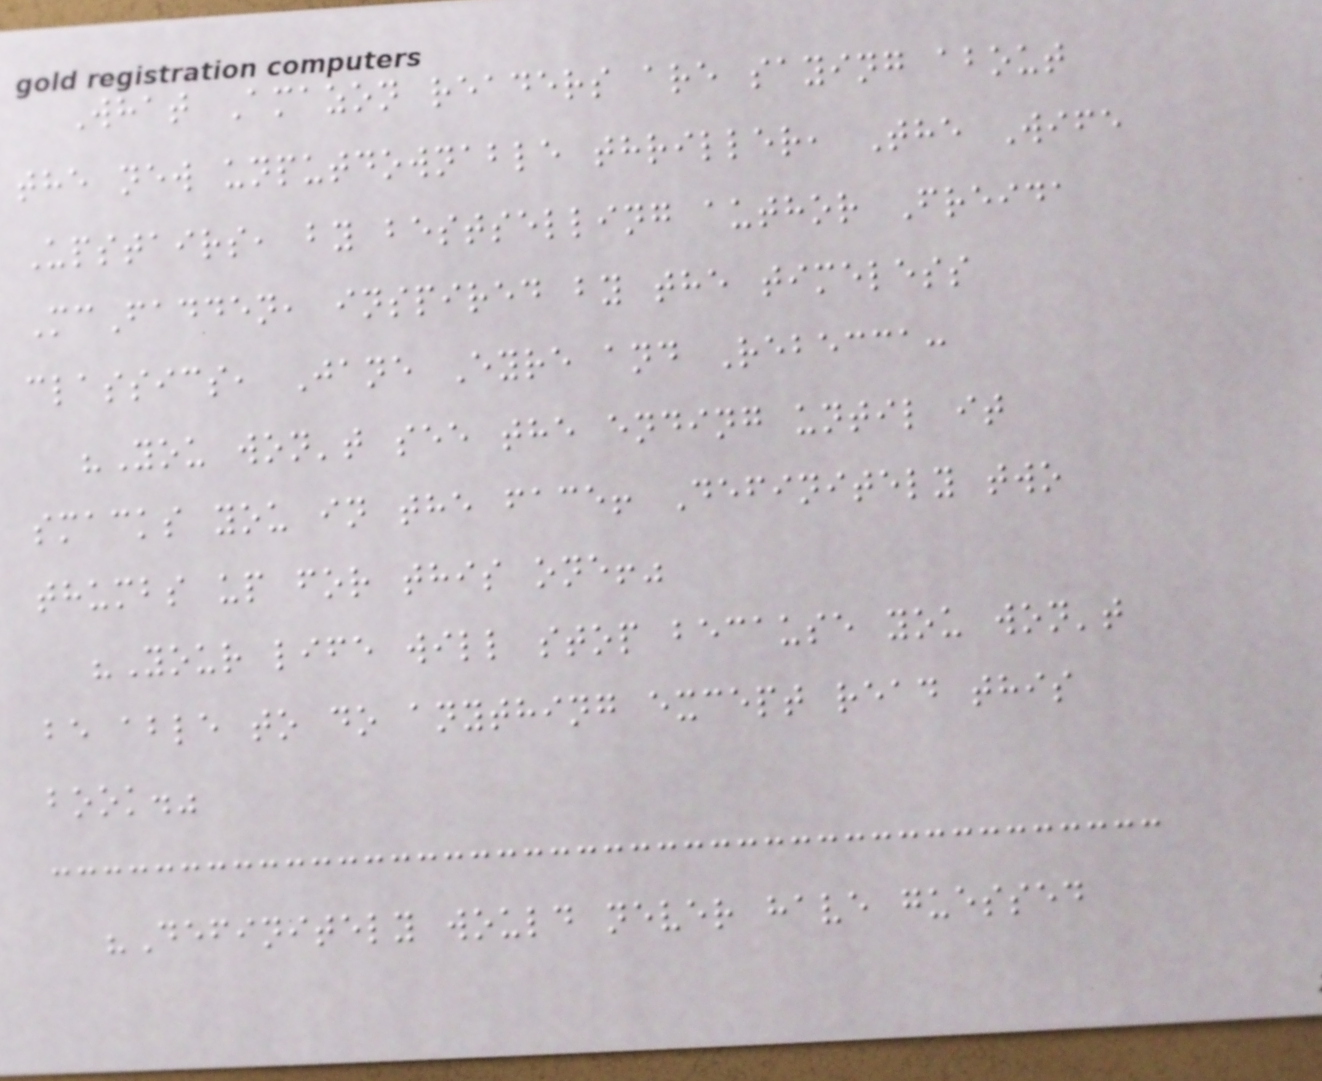What Amazon readers are saying about
the new unputdownable thriller, The Wife
Upstairs, by bestselling author Freida
McFadden, inspired by the timeless
classics, Jane Eyre and Rebecca:
"You won't see the ending until it
smacks you in the face! Definitely two
thumbs up for this one!"
"Your life will stop because you won't
be able to do anything except read this
book."
"Definitely would never have guessed
